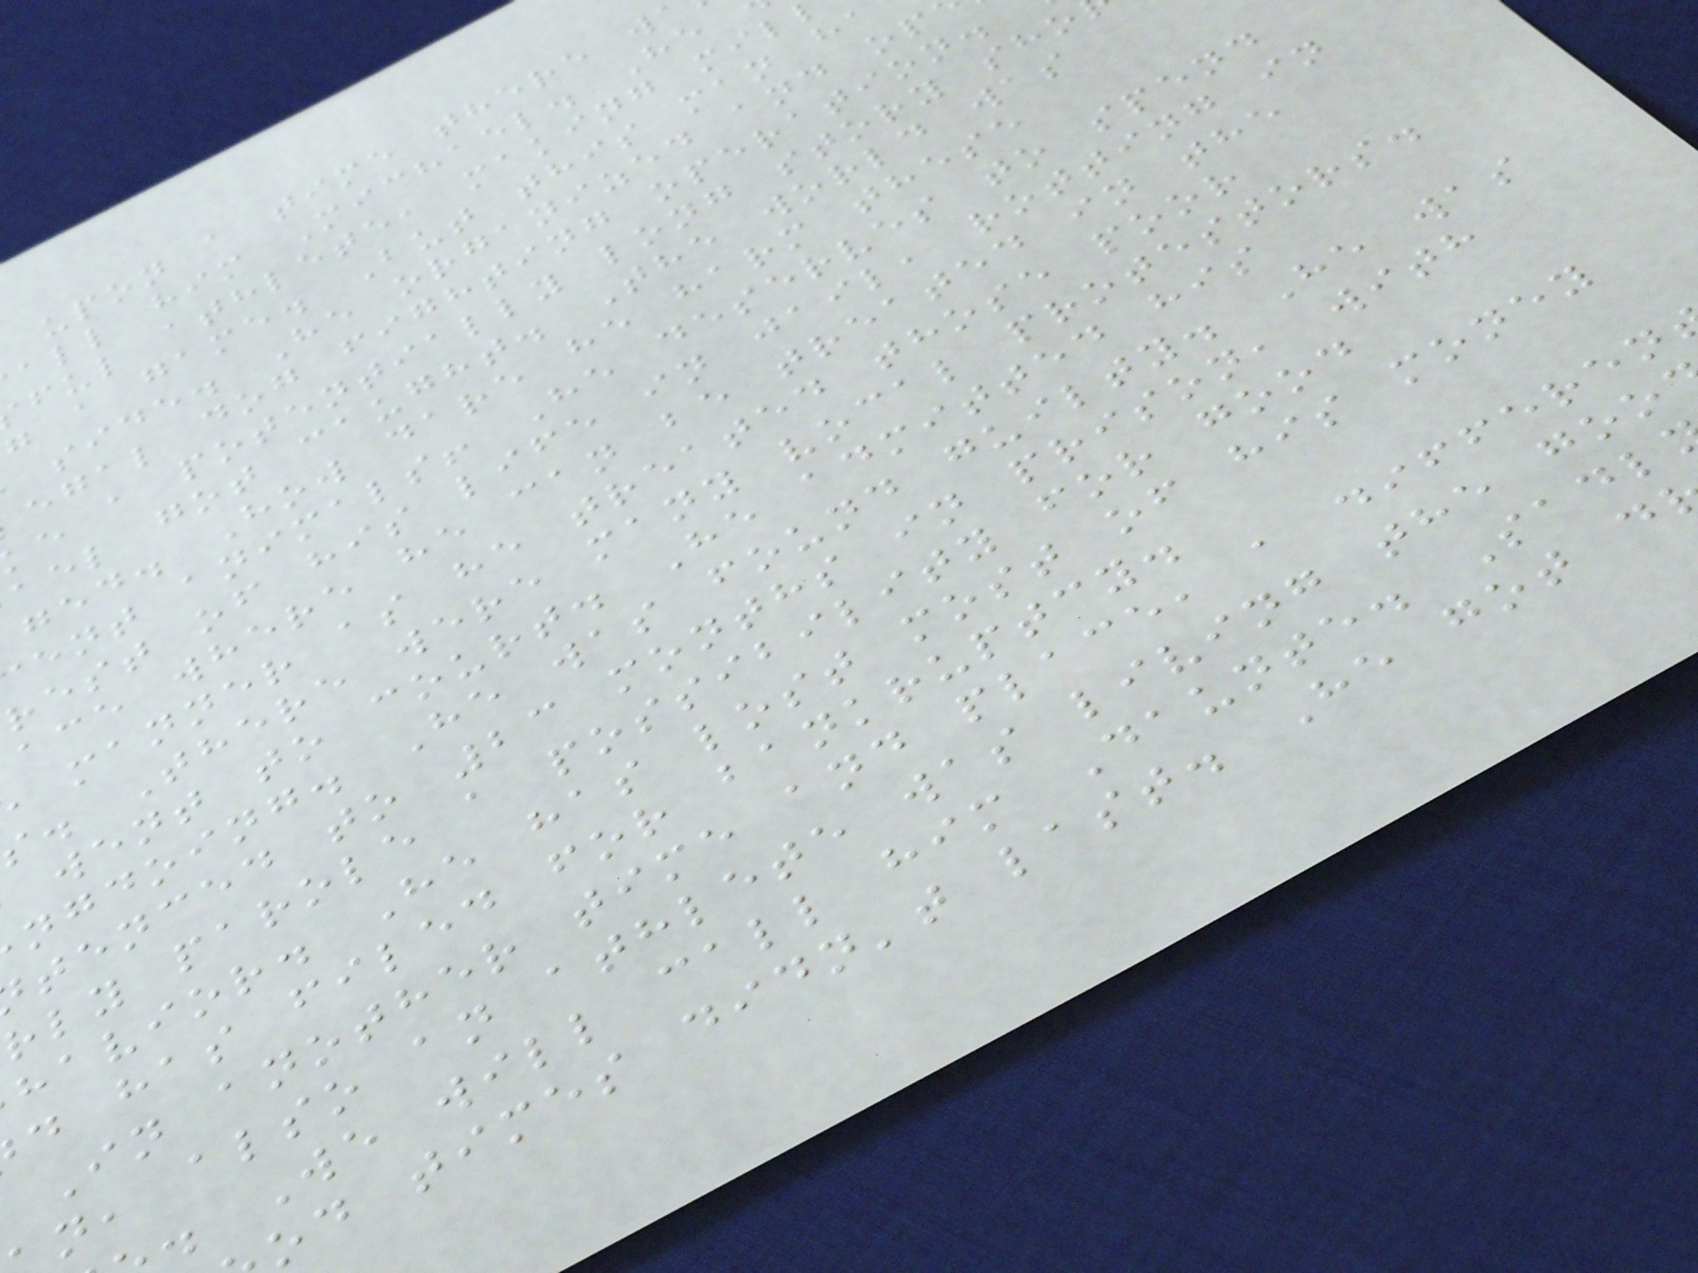upon a time there w
all him Michael. He
ful athlete, making mil
g a game. But this man ha
side. He organized and op
egal dog fighting operation.
e a potentially long story sho
ael got caught. The world was
ged. How dare he harm these
ent animals! He deserves to spend
rest of his life in jail, rotting in
ace where he can be treated in the
manner as he treated those poor
. There were many vocal protestors.
went to court. He admitted his
ngdoing. He was found guilty. He was
tenced to 23 months in prison, with
rly parole a possibility for good
havior. He has lost most of his money
d has filed for bankruptcy.
In another time and place, a differen
n, also an athlete was living the goo
. We will call him Daunte. Sadl
od times didn't last. He got d
